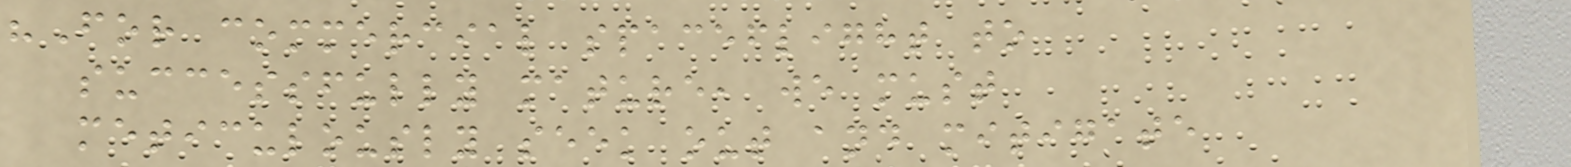"For commercial spaceflight to
successfully mature, we must
meticulously seek out and mitigate
